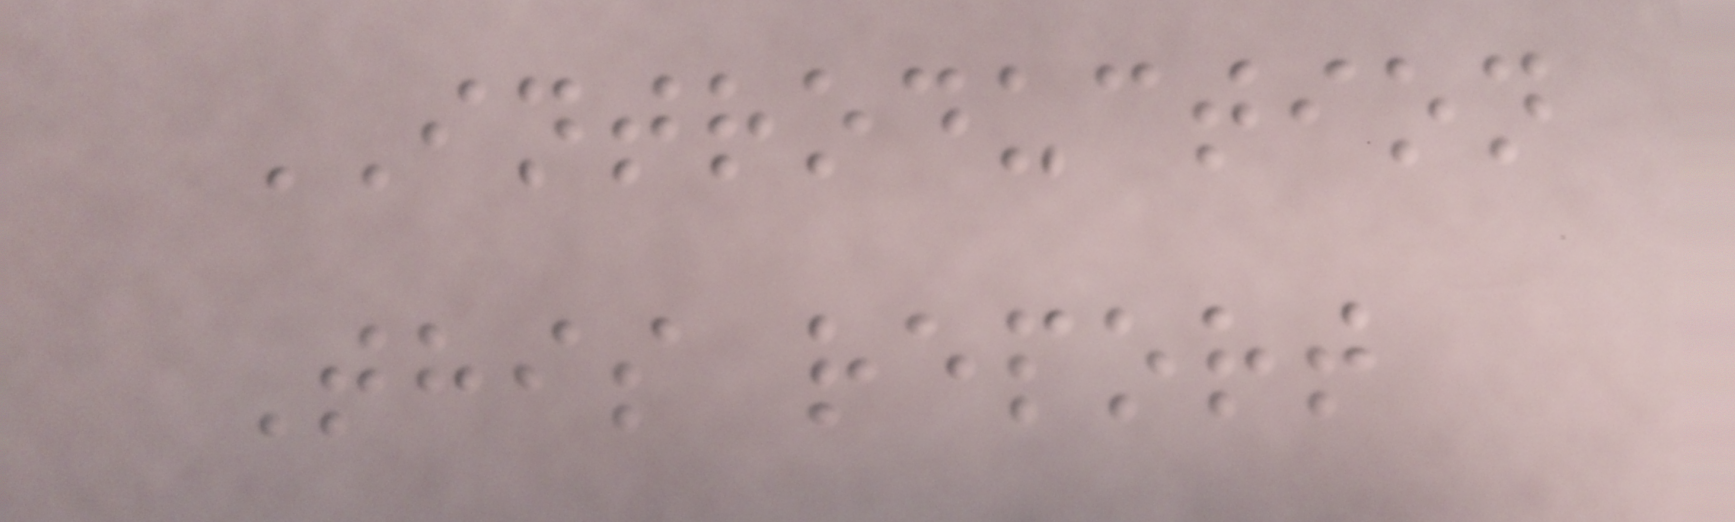INTRODUCTION
This report
